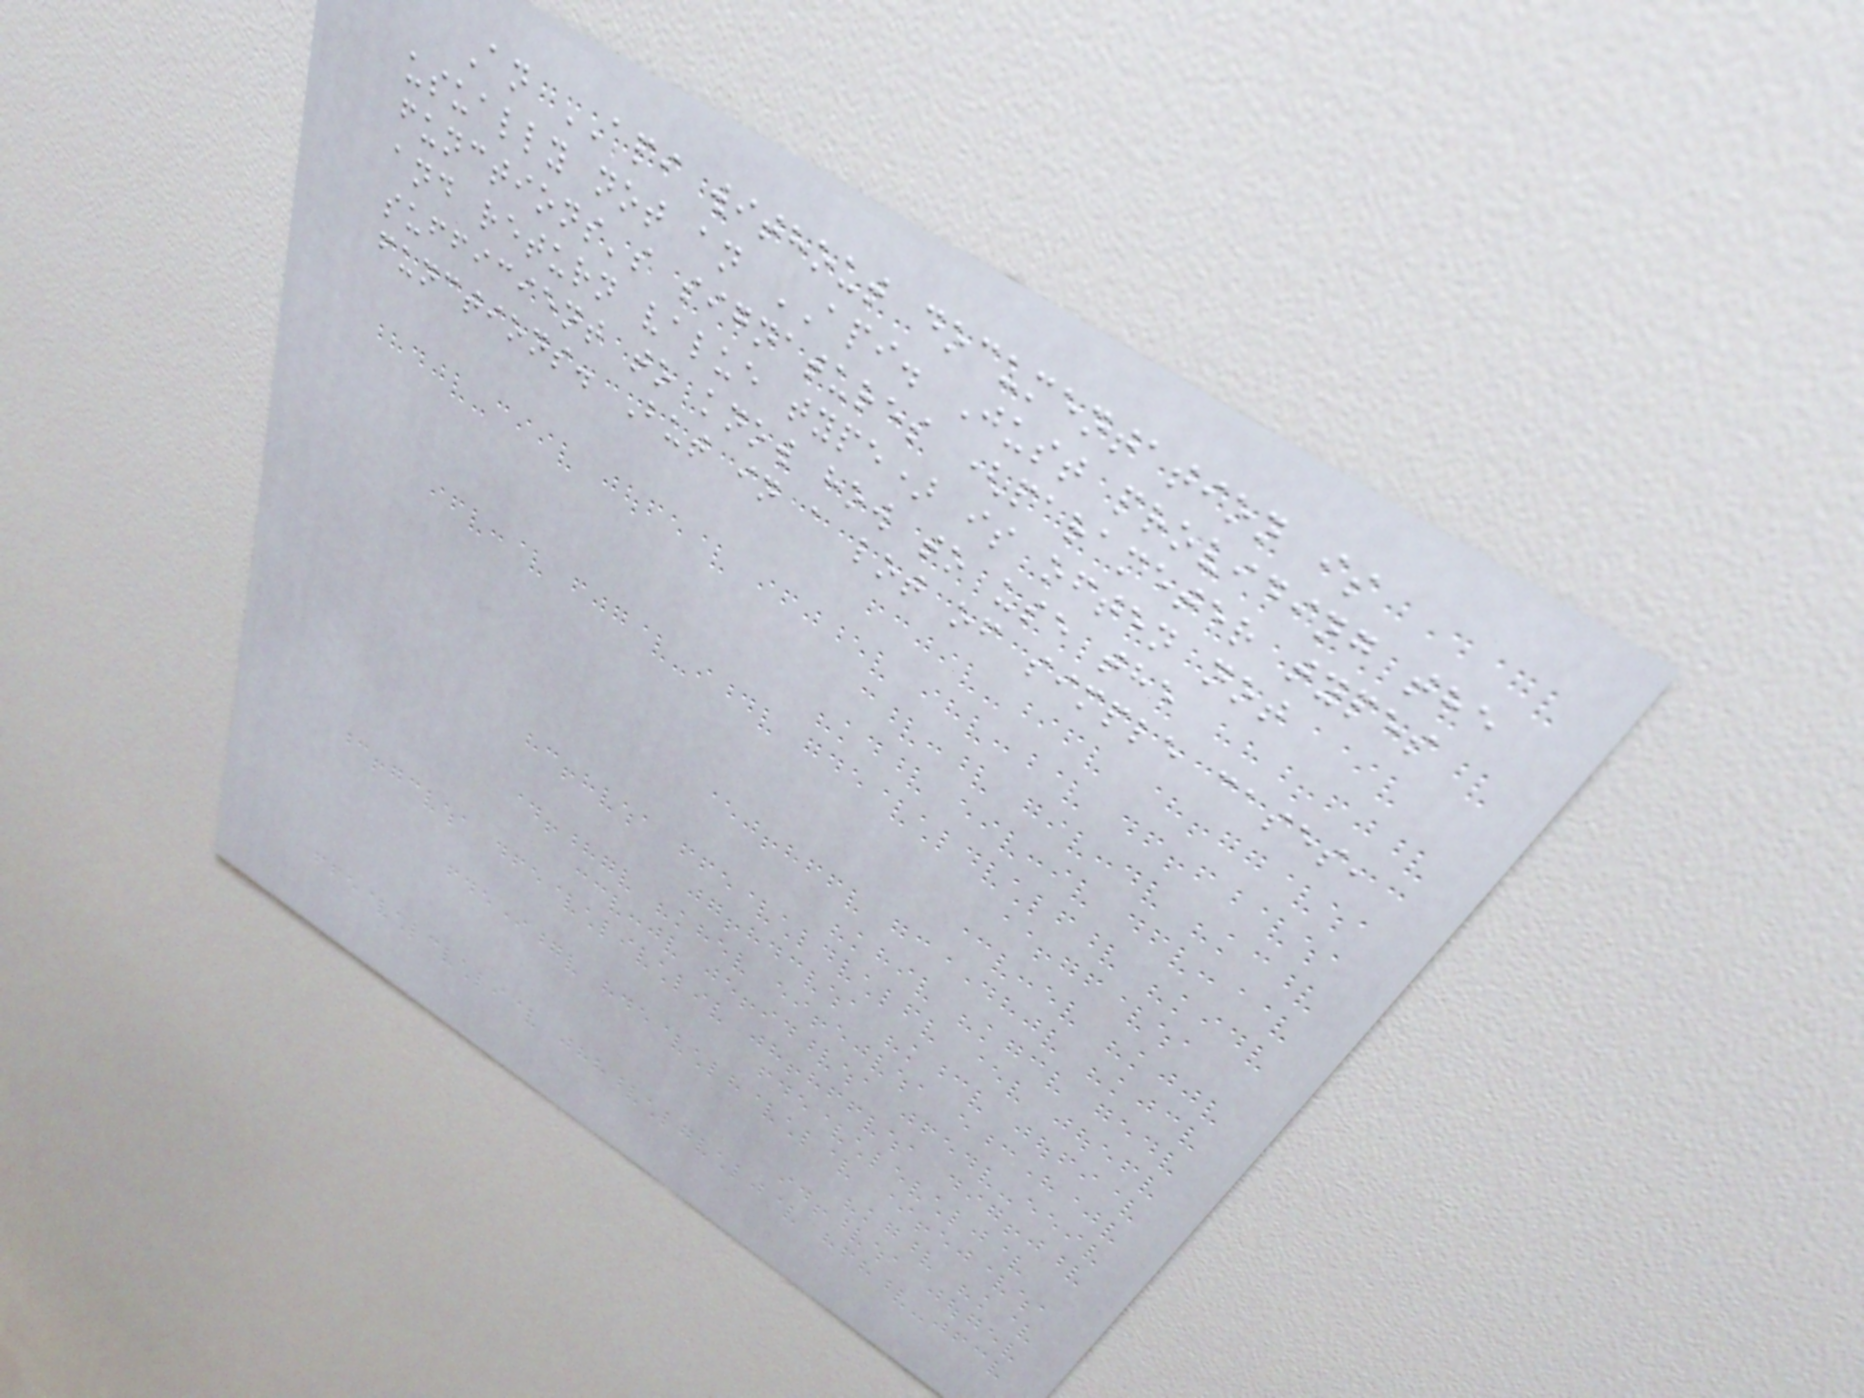An API without documentation is
usually not an API. Just providing the
functions's signatures (parameter types
and return value type) is often not
sufficient to know how to use the
functions. But in a lot of simple cases,
